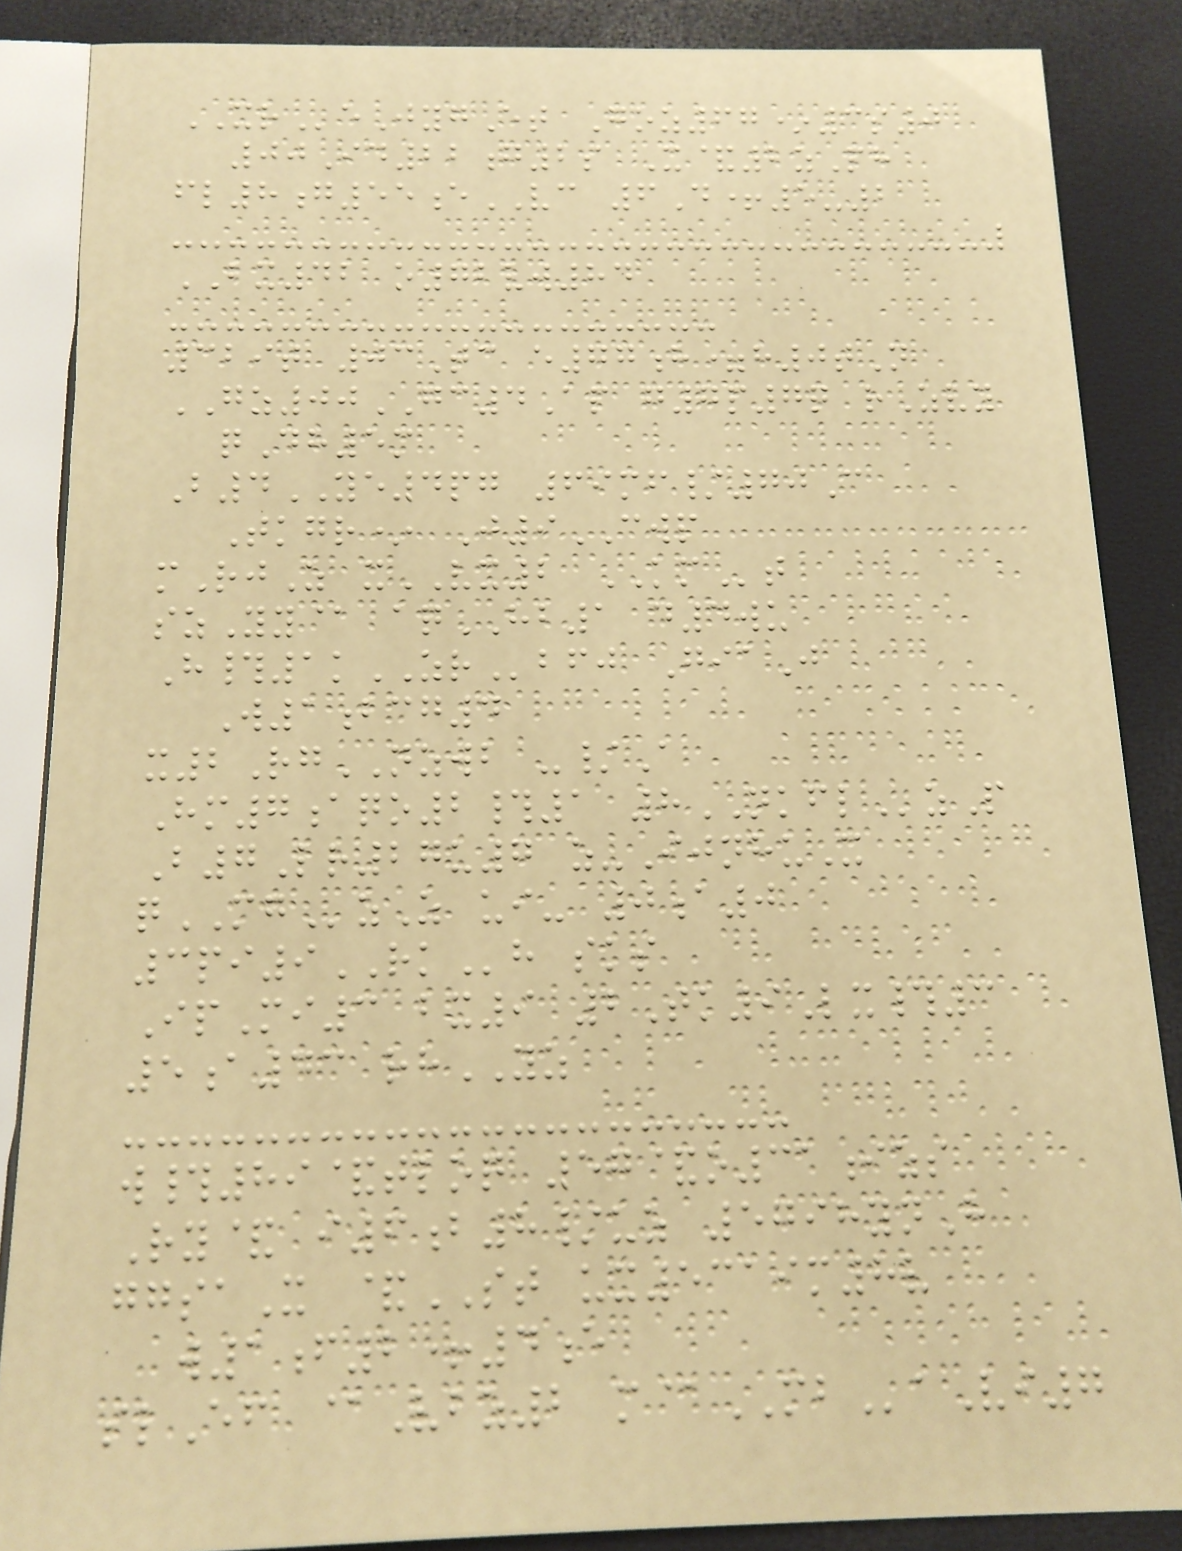XReJygEt Goz67*3s0
00Id22g2s X&2zPh
fl8g55eVC 6D+5-2
BX42 o72vw84
329t 03Tc e77h=h0tN
GZ00GC4Ap g7p7q rZvy
qDh5m
B4YE4pg 69mf/70C
Tkgr* J9CWP
mRjZ xVX2 KMt
szYy@ aqHB1 d4wu
H#1kZRbfj GiaJ
W1bcg4
x2RgNZWB -/A
Hm7aqo2#1 8NKFLzP
B7Lr27u7 z-IjnhuX
qMGzZ ui- 0a0
3pi9RKh sks
IpMi3 bx9 2Tk9Lx#3
5a43 rhYZ
w#89&tloq 57&o31izs
Ry& i6b8/uz 5798ynH
ggsaX &ST ux5319m8v
w1f2+4e
slEf @Vbz2 m@MBaVi7
